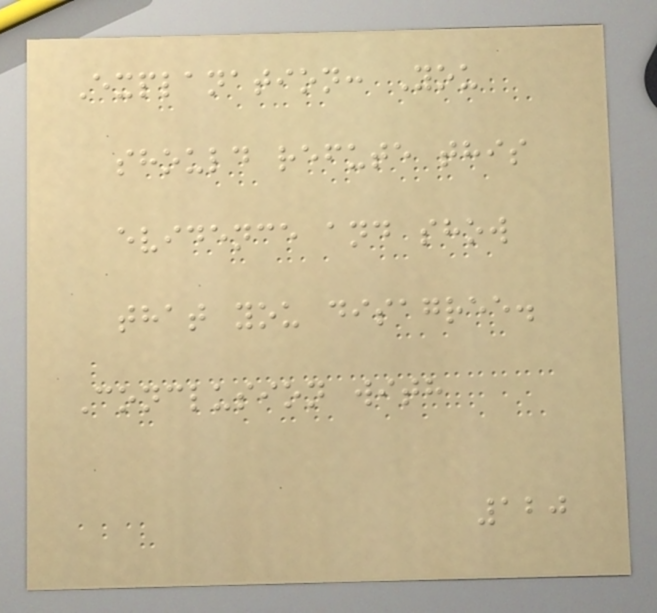Explanation: You
should refute this
evidence and show
that you disagree.
Conclusion with
120
